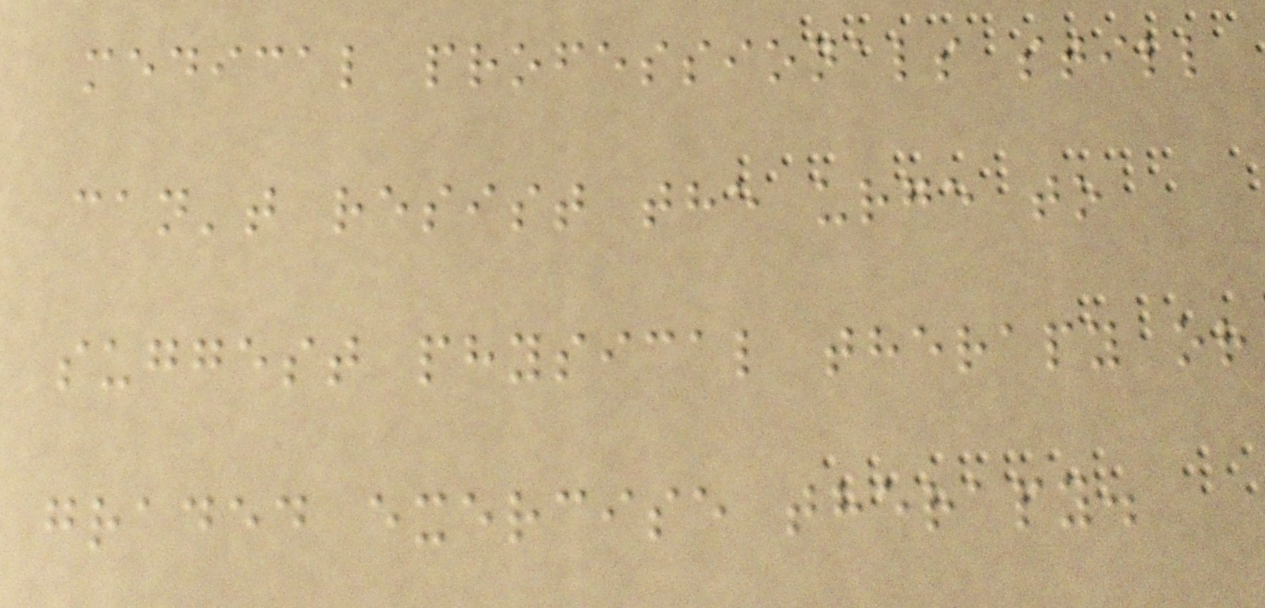medical professionals still
can't resist the urge to
suggest physical therapy or
graded exercise therapy.
